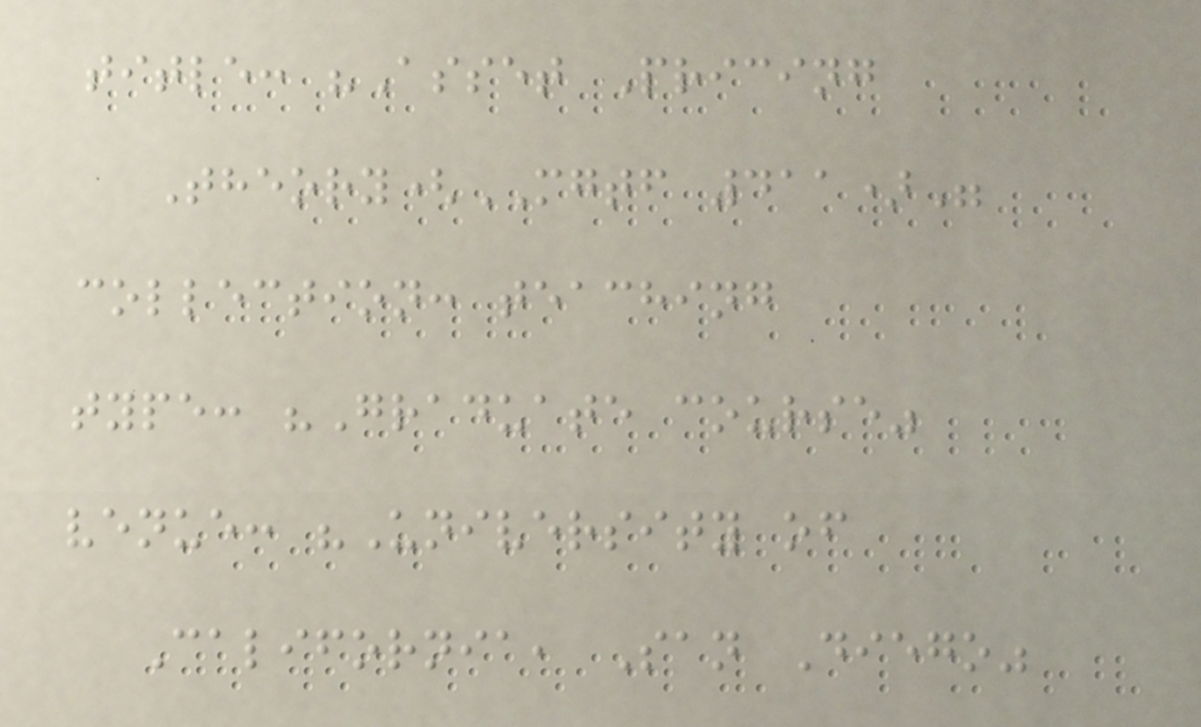title: "Asset Pricing
Theory(MGTF 411)"
collection: teaching
type: "Graduate course"
venue: "University of
California, San Diego"
